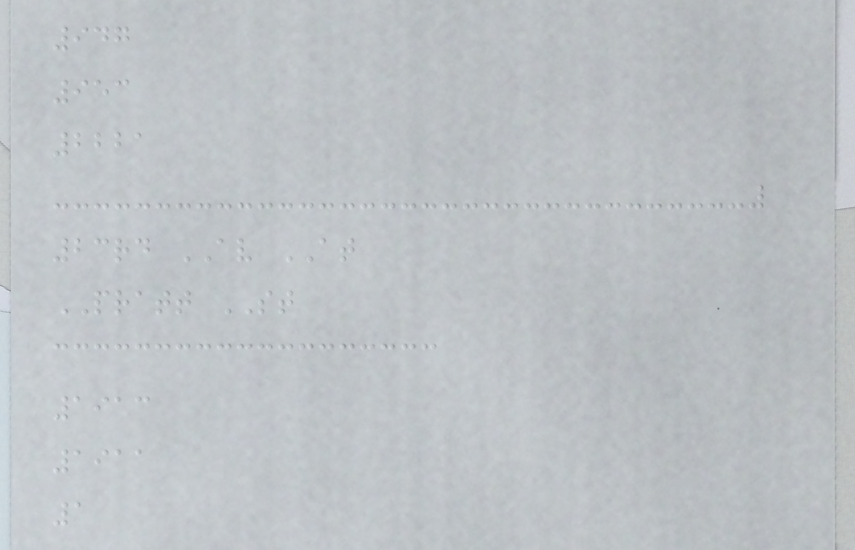947
953
2221
23rd AV AT
PRATT ST
1913
1911
1
